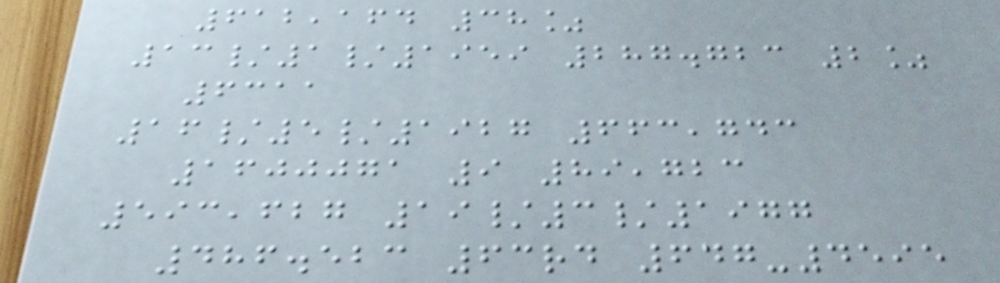612,164 38%
13/1/1959 287.723 2%
6311
16/5/1927 663,743
1600071 9 89,723
593,627 19/3/1977
486.523 63rd 647-4595
